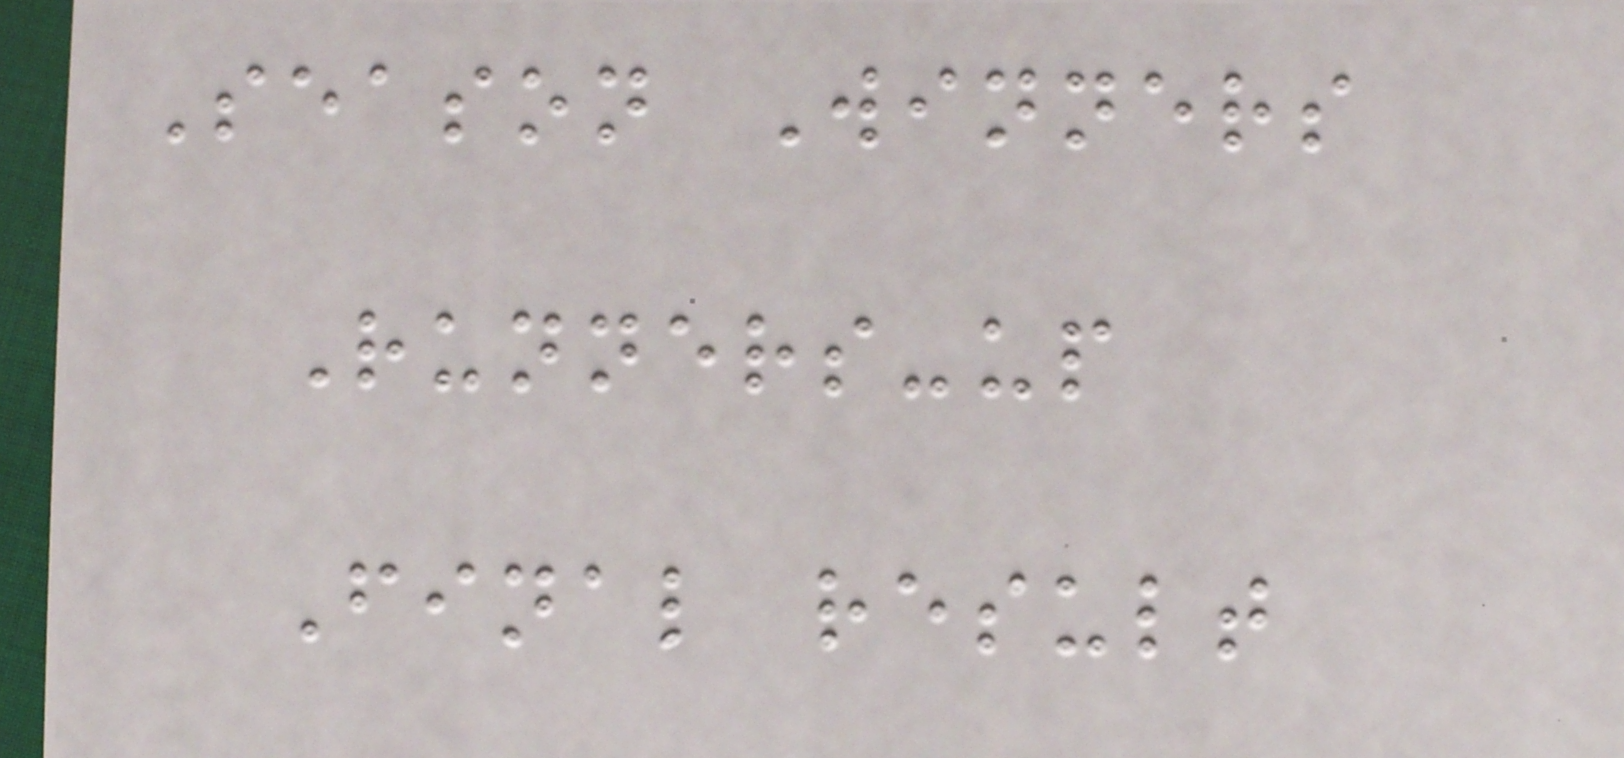Season Winners
Runners-up
Final result
